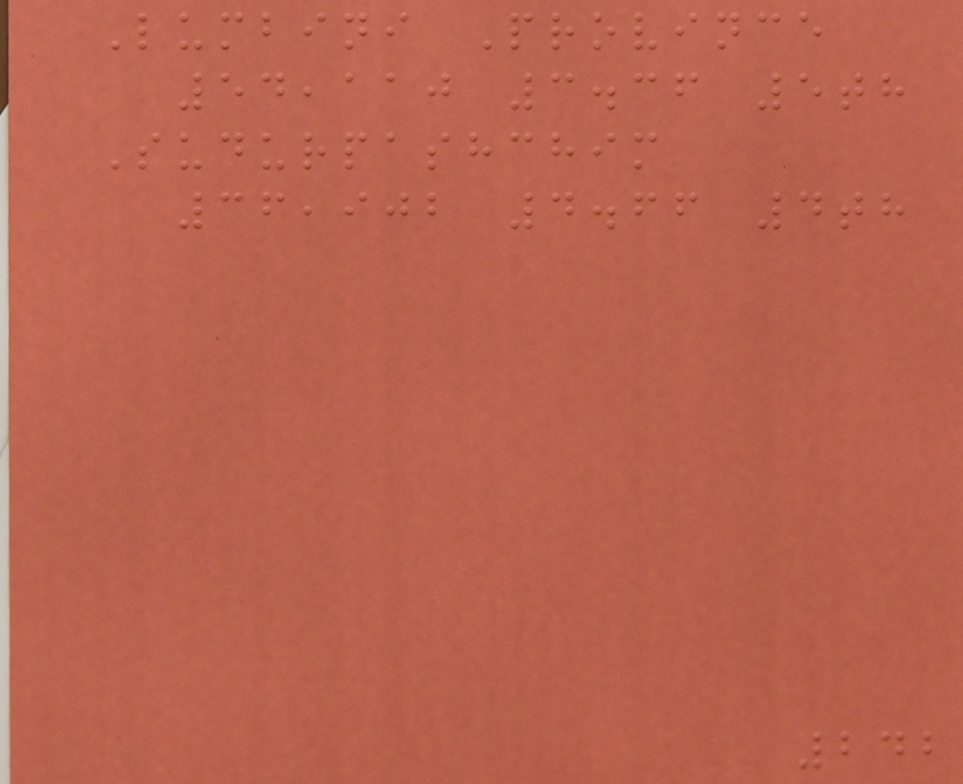Lumbini Province
54,110 3.36 5th
Sudurpashchim
36,902 4.66 4th
242
